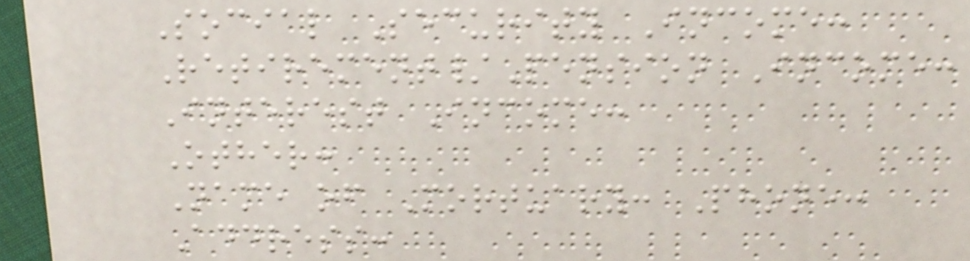Social Security Income:
Retirement/Pension Income:
Interest Income:
Other:
Name of Mortuary: Phone:
Address:
